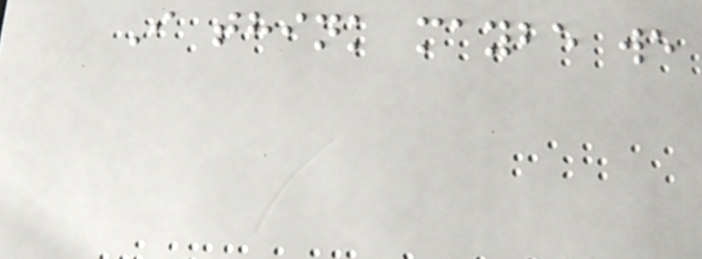I think maybe we
